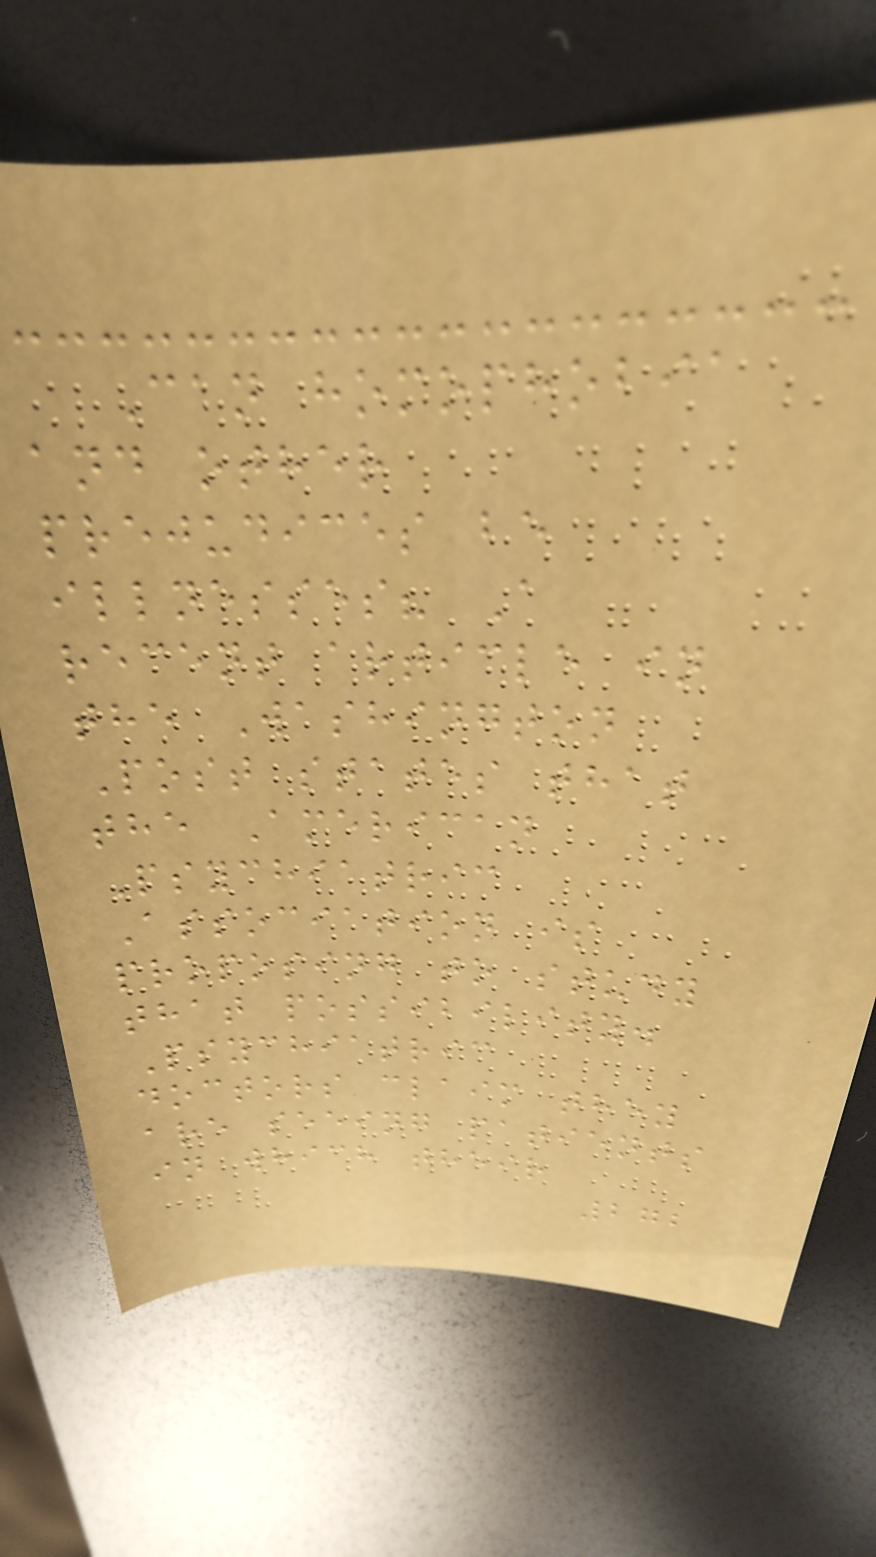Can homophobia
and other
prejudices be
illnesses? A
recent article in
the Washington
Post states that
the American
Psychiatric
Association is
proposing to study
that possibility.
Psychiatric
doctors claim they
are seeing patients
in which their
272
